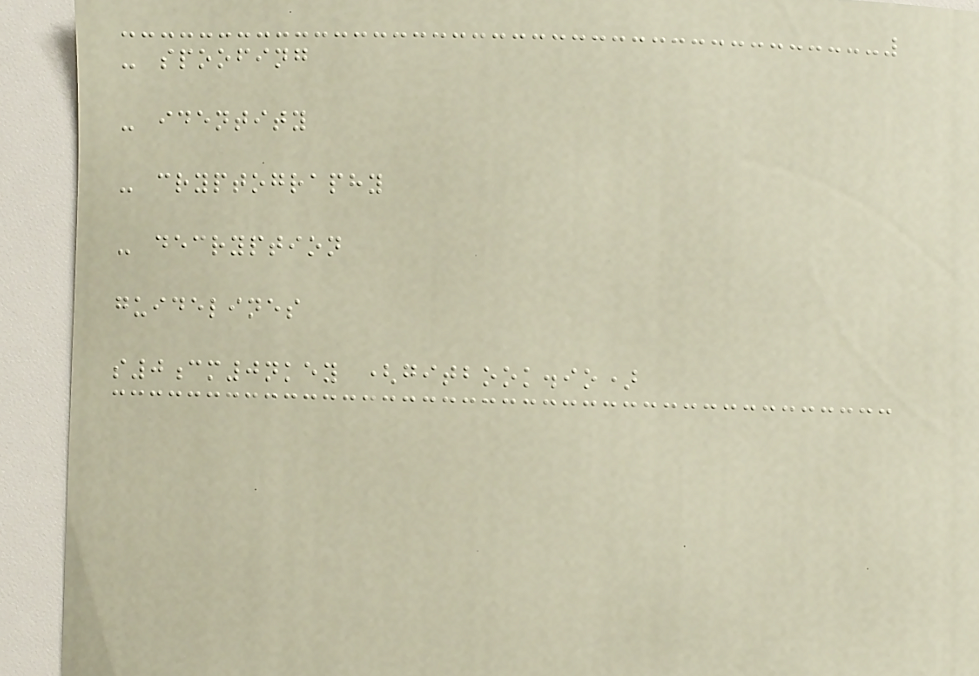- spoofing
- identity
- cryptography
- decryption
guidelines
s0cm0nkey (gitbook.io)
